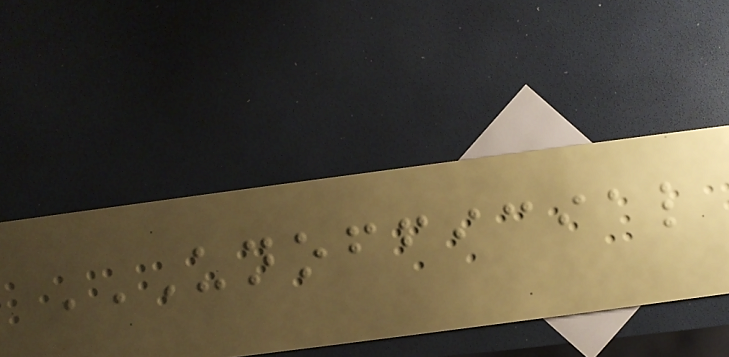UNOFFICIAL
